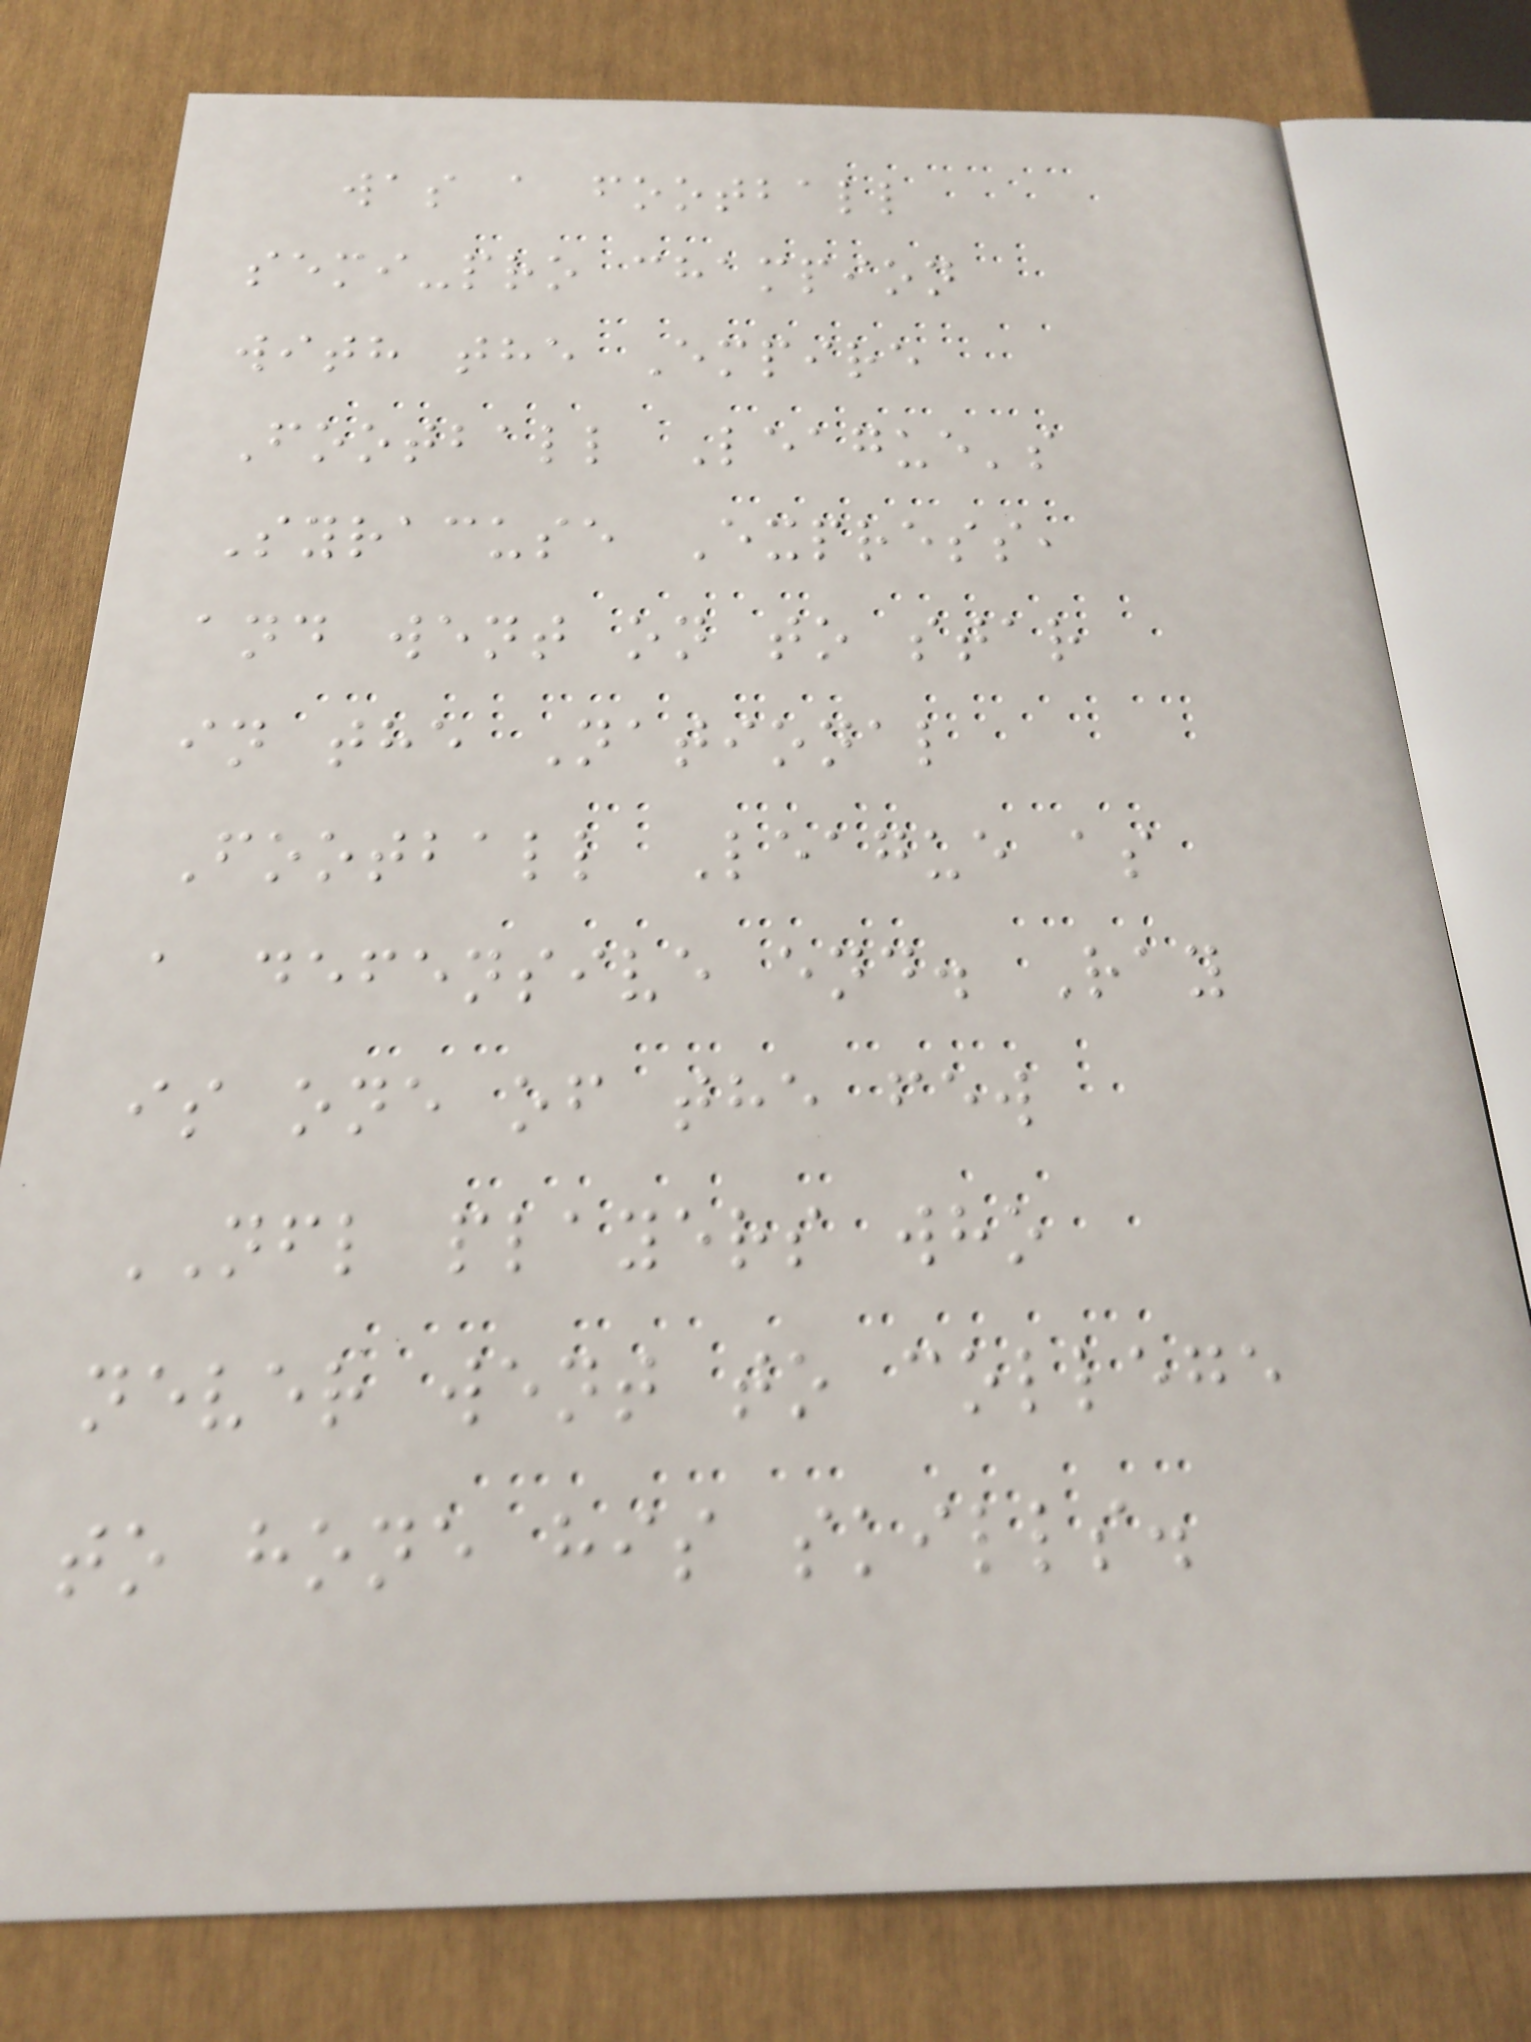was a football
semi-pro champion
with the Empire
Football League's
Syracuse Express,
and went on to star
in the National
Football League as
a defensive end. Ray
is one of the few
NFL players who
never went to college
to hone his skills.
